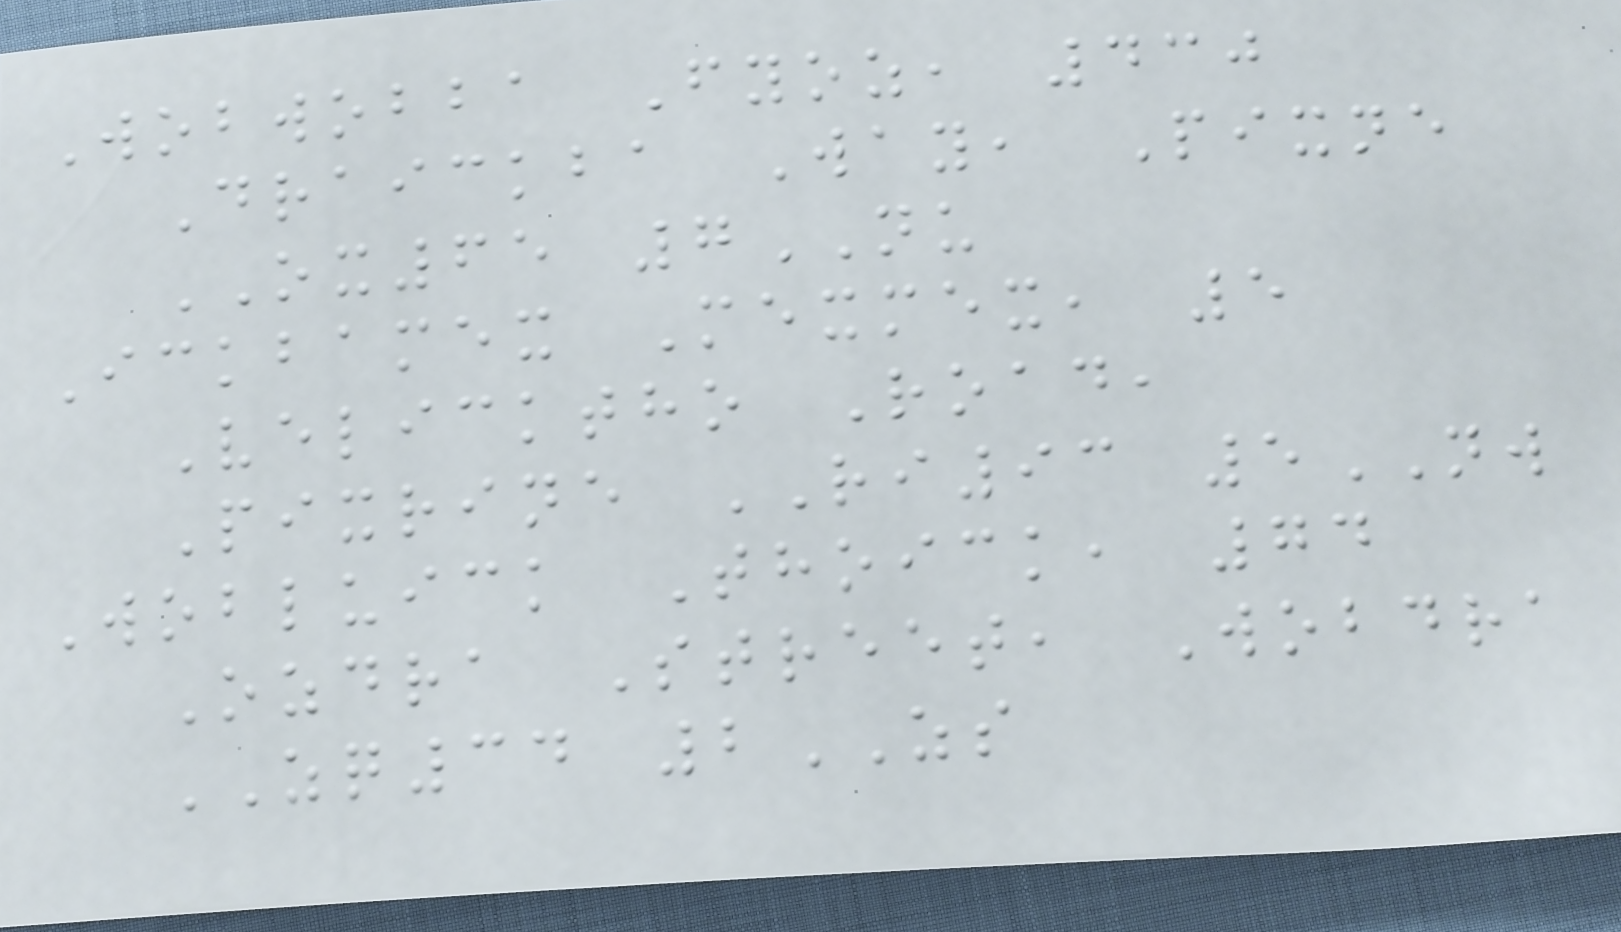Wobwobba Fyoz, 430
Draickba Way, Pixne
OX65 7NU
Ickbamex Mexmex, 5
Velicktho Road,
Pixrine RI93 5NW
Wobluick Thoick, 74
Ozdra Street, Wobdra
ZQ34 2ZS
